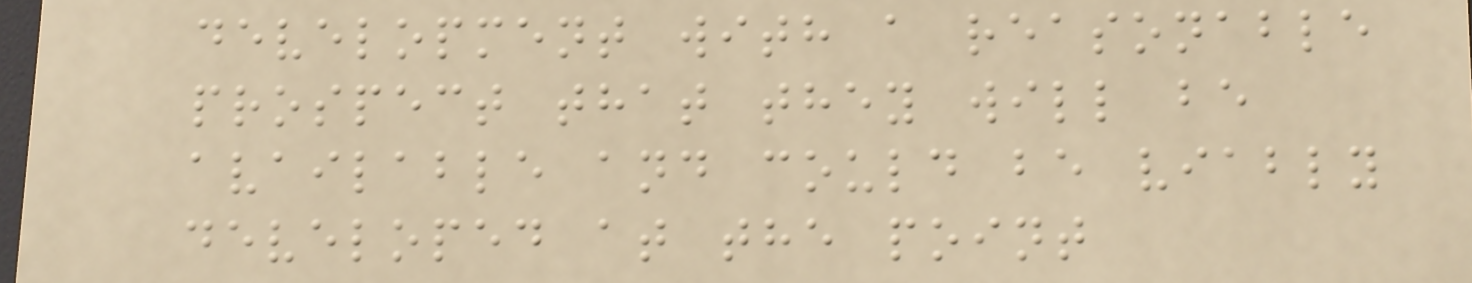development with a reasonable
prospect that they will be
available and could be viably
developed at the point
